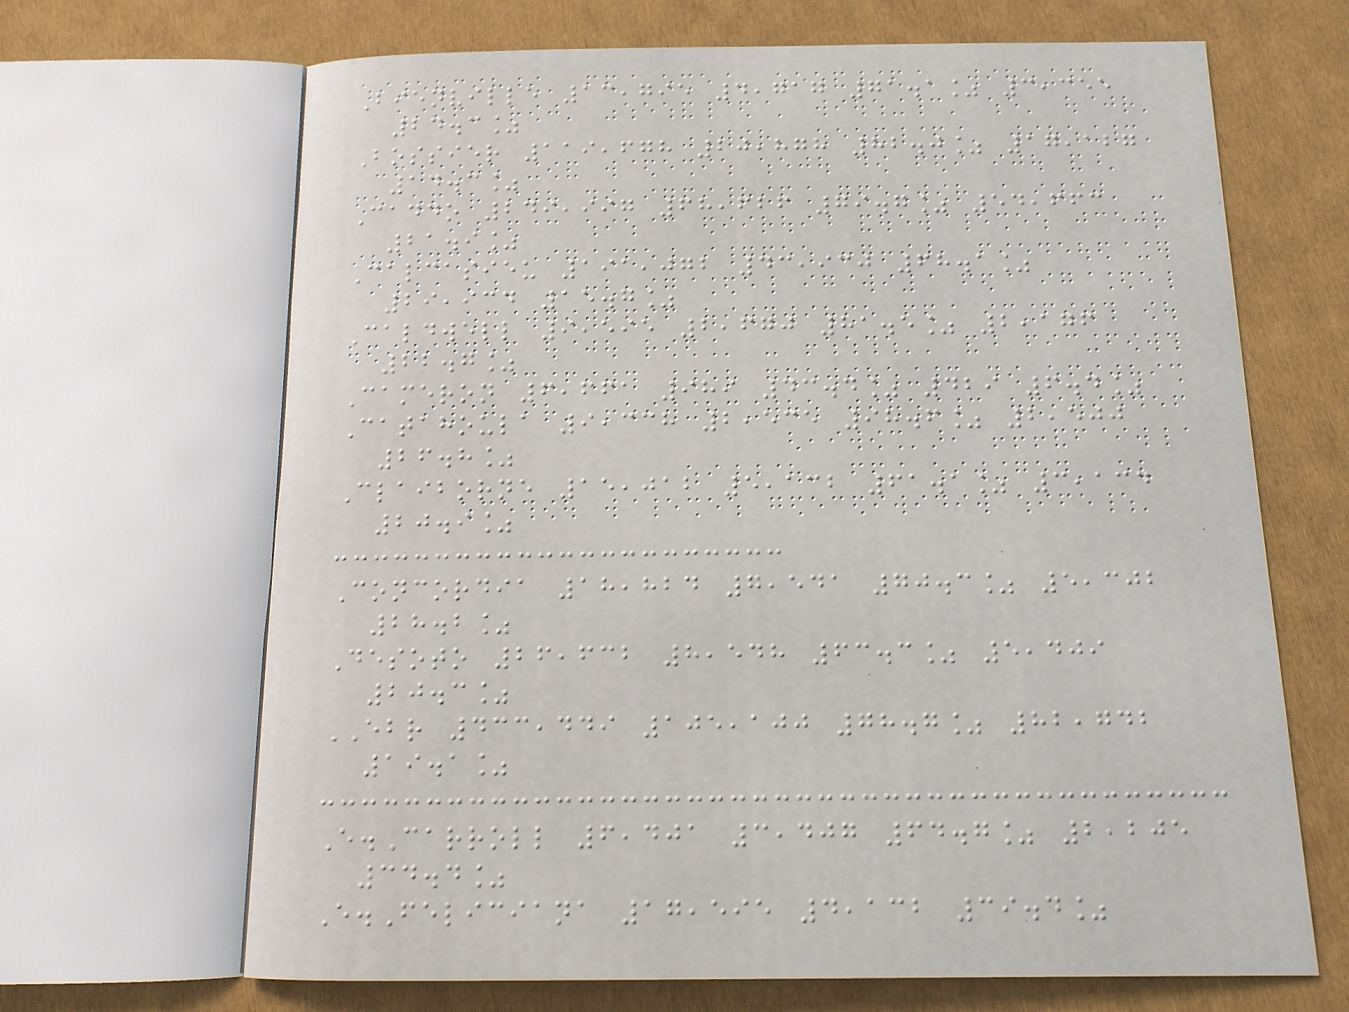Bienville 13,795 4,717 71.1% 3,355
24.3%
Bossier 119,678 20,878 82.0% 17,127
14.3%
Caddo 249,997 68,626 79.7% 54,663
21.9%
Calcasieu 191,072 43,930 68.1%
29,934 15.7%
Caldwell 9,595 2,670 81.5% 2,176
22.7%
Cameron 6,661 989 43.4% 429 6.4%
Catahoula 9,338 2,535 98.6% 2,500
26.8%
Claiborne 15,012 5,132 61.1% 3,134
20.9%
Concordia 18,824 7,541 70.3% 5,302
28.2%
Desoto 26,632 8,548 63.3% 5,409
20.3%
EBR 433,449 105,100 78.7% 82,742
19.1%
E.Carroll 6,401 3,407 64.7% 2,205
34.4%
E.Feliciana 17,595 4,132 39.4%
